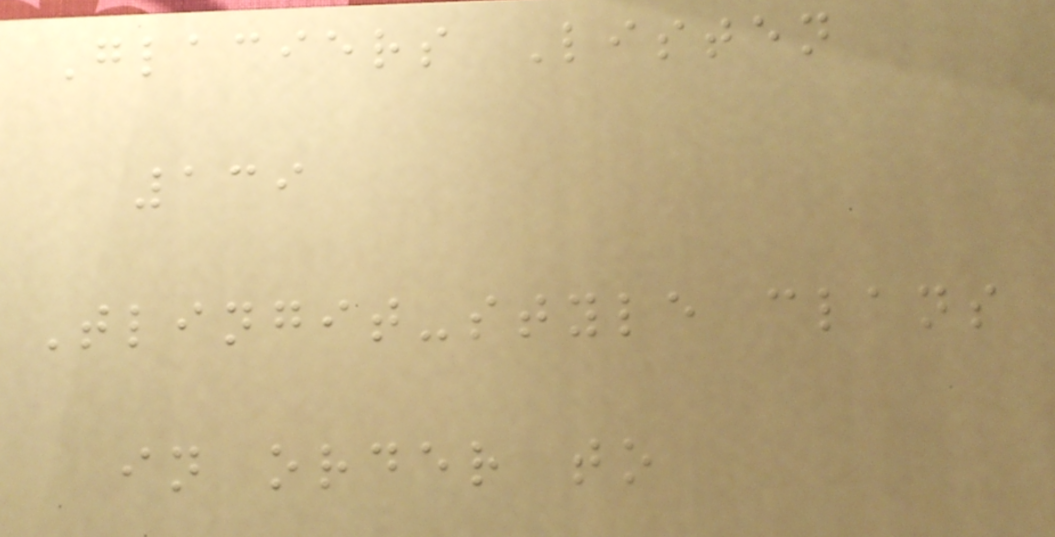Glaciers Listen
139
Tlingit-style clans
in order to
